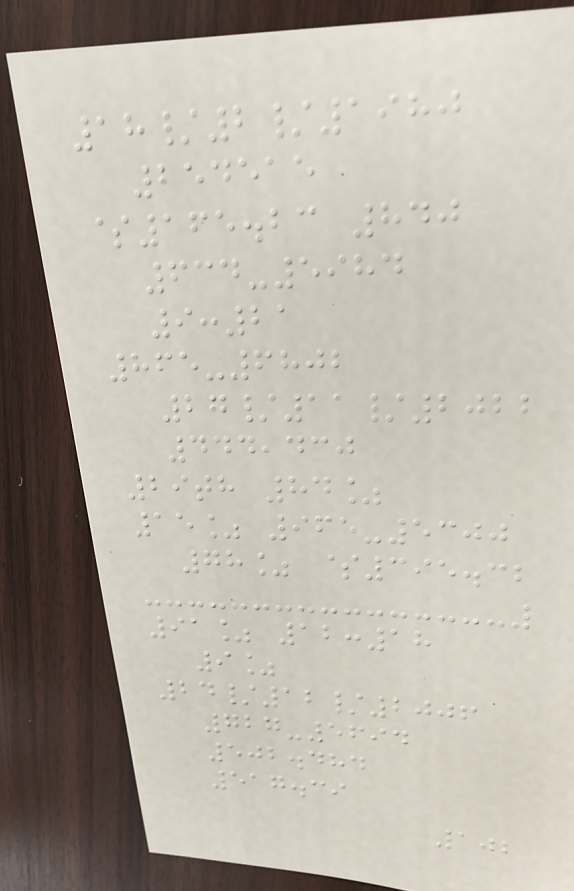18/2/1980
254515
$165.23 840
634-5984
9:21
865-6802
27/11/2022
444,430
29th 84%
15% 965-5300
78% $395.32
91% 12:18
9%
24/12/2006
727-5694
502.484
517.39
102
